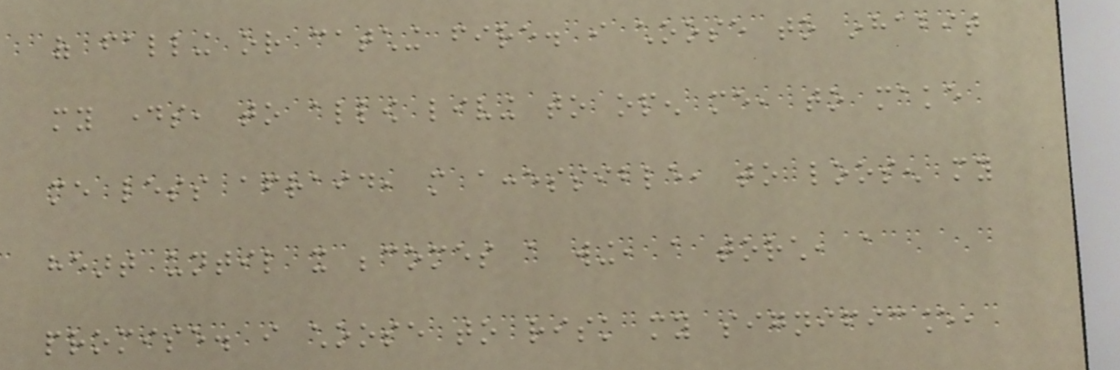of falling or catching fire. i choose to inhabit
my days, to allow living to open me, to make
me less afraid, more accessible, to loosen my
heart until it becomes a wing, a torch, a
promise. i choose to risk my significance,
